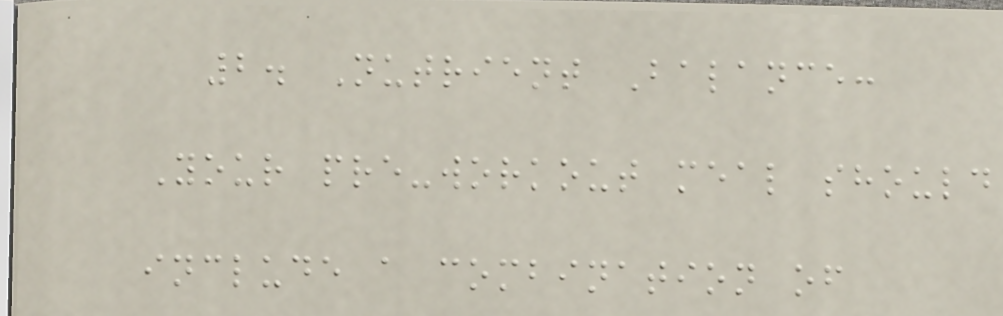2. Nutrient Balance:
Your pre-workout meal should
include a combination of
